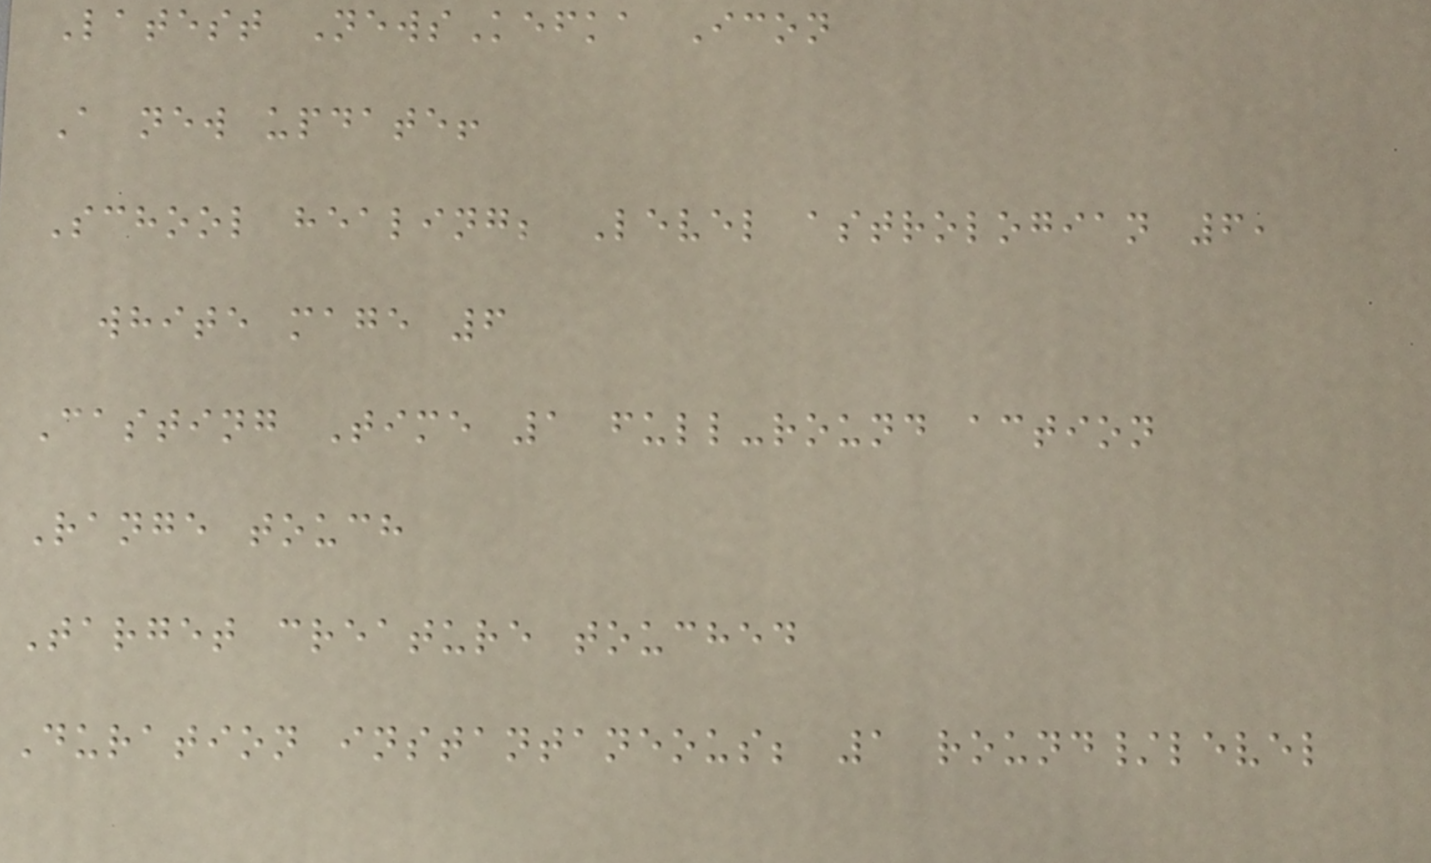Latest NewsKefka Icon
A new update!
School healing; Level astrologian 6,
white mage 6
Casting Time 1 full-round action
Range touch
Target creature touched
Duration instantaneous; 1 round/level
